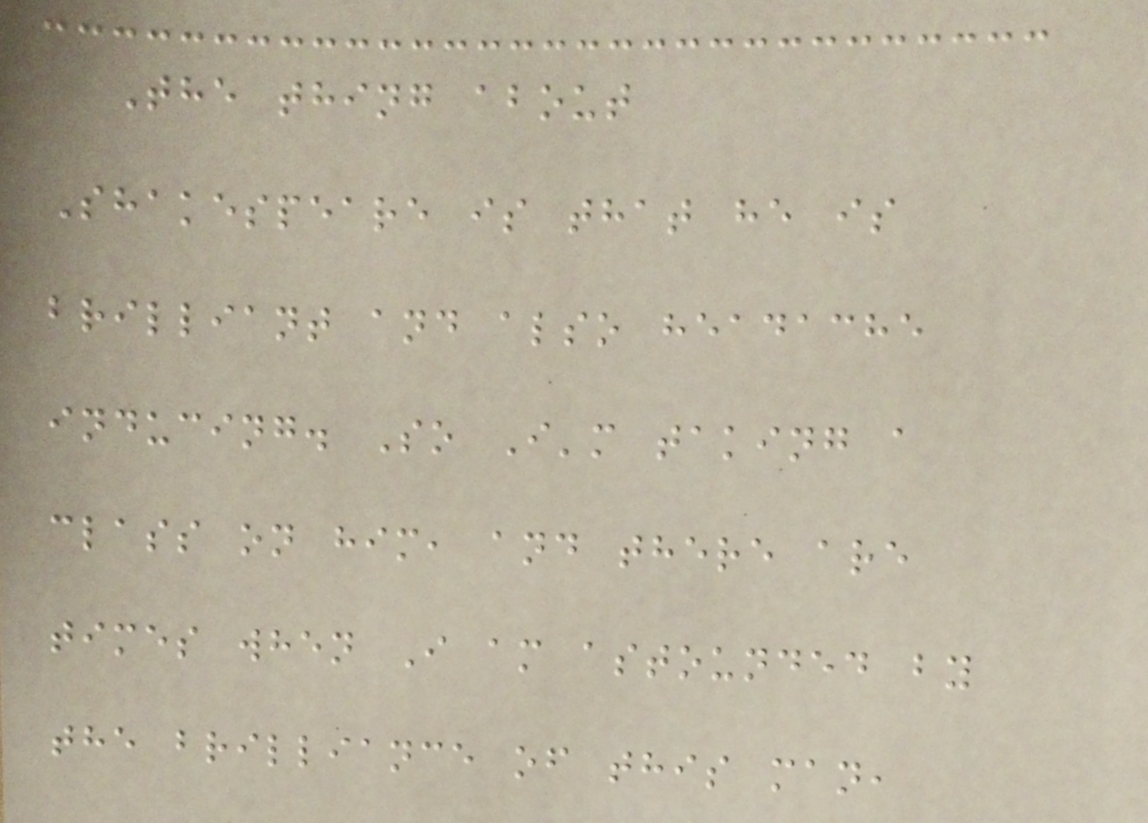The thing about
Shakespeare is that he is
brilliant and also headache
inducing. So I'm taking a
class on him, and there are
times when I am astounded by
the brilliance of this man,
